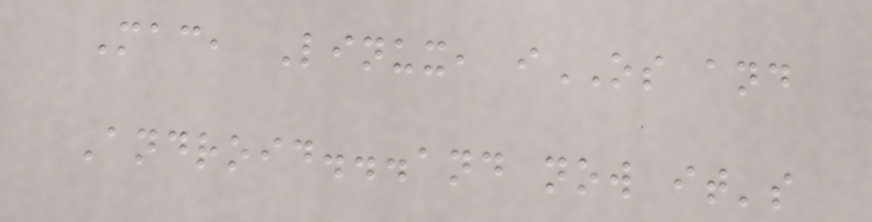Mac, Linux, iOS and
Android...and now it's
